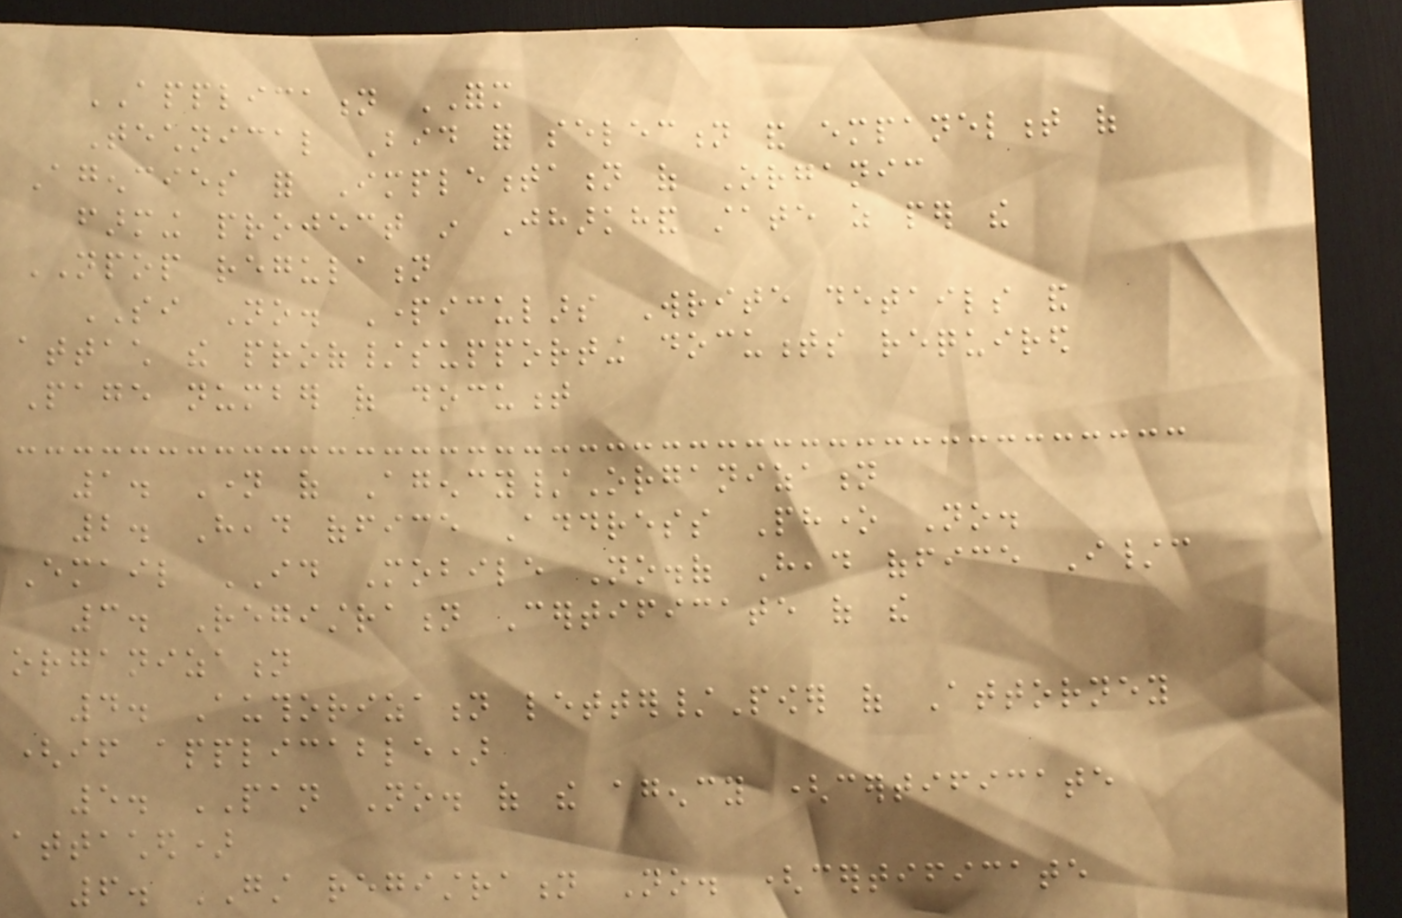APPLICATION FORM
Technical Bid for selection and empanelment of
Agencies for Implementation of Organic
farming project in Jharkhand state as per the
NPOP regulation
SI No. Particulars Write details and
attach the proof/supporting documents required
Page number of document
1. Name of Agency/Organization
2. Head office Address Phone No.
Email ID Mobile No.of Head office I/c
3. Registration Certificate of the
organization
4. Authorization letter/Power of Attorney
(if applicable)
5. PAN No. of the agency (certificate
attached)
6. GST registration No. (certificate
